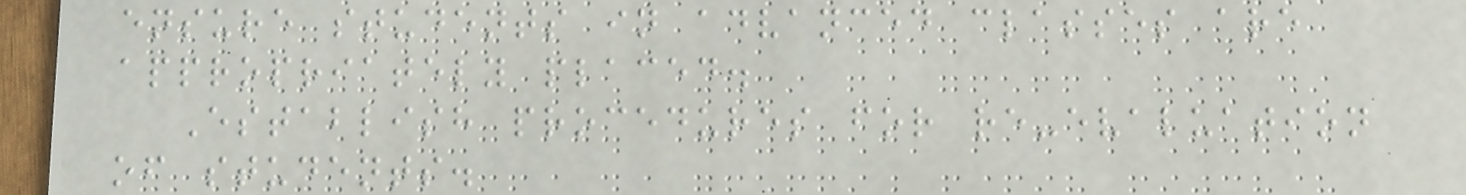ensure students in advanced classes are
appropriately placed.
Establish procedures for re-evaluation
of students.
